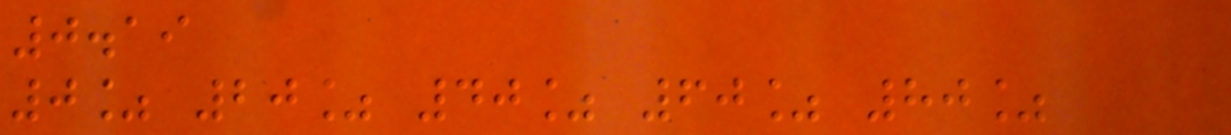0.19
0% 20% 40% 60% 80%
